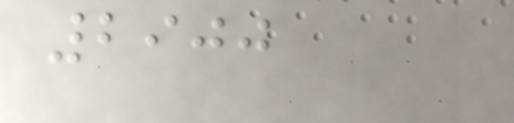2900
